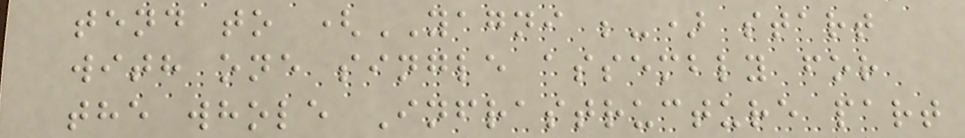tend to (YAGNI ;-) start
with one single assembly for
the whole Infrastructure part
